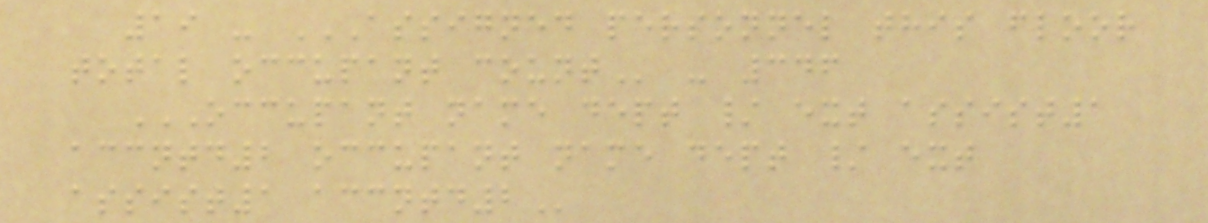19 - ASSIGNED PERSONNEL THIS FLOOR
TOTAL OCCUPANT COUNT - 346
OCCUPANT NAME DEPT / EXT ASSIST1
ACCNTD2 OCCUPANT NAME DEPT / EXT
ASSIST1 ACCNTD2
